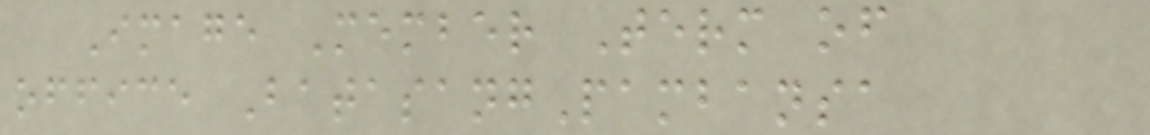Image Member Term of
office BatasangPambansa
